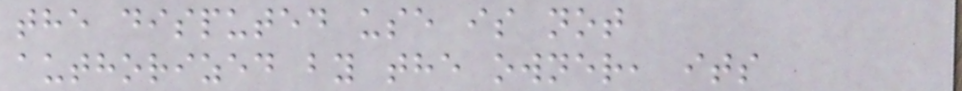the disputed use is not
authorized by the owner, its
